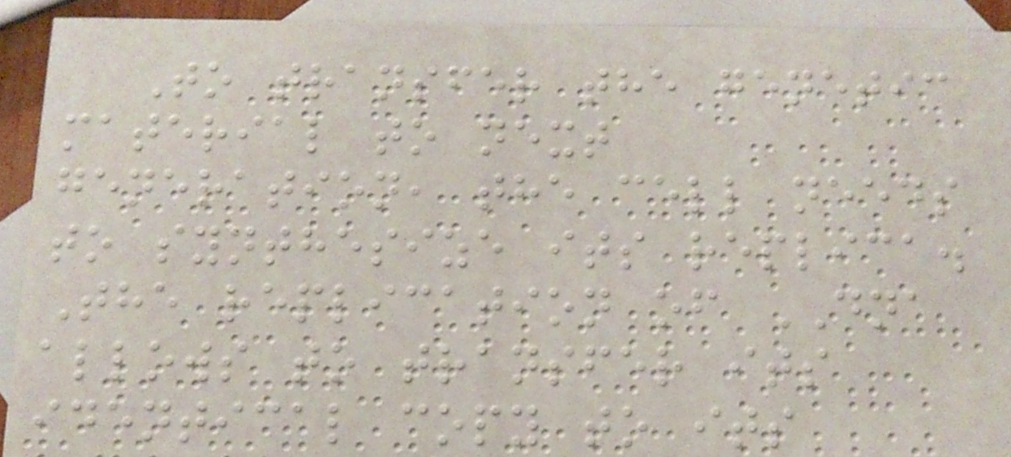To transfer the genetic
material to next
generation, the cell needs
to synthesize its replica.
The replication of DNA
allows to transfer its
identical copy to its
